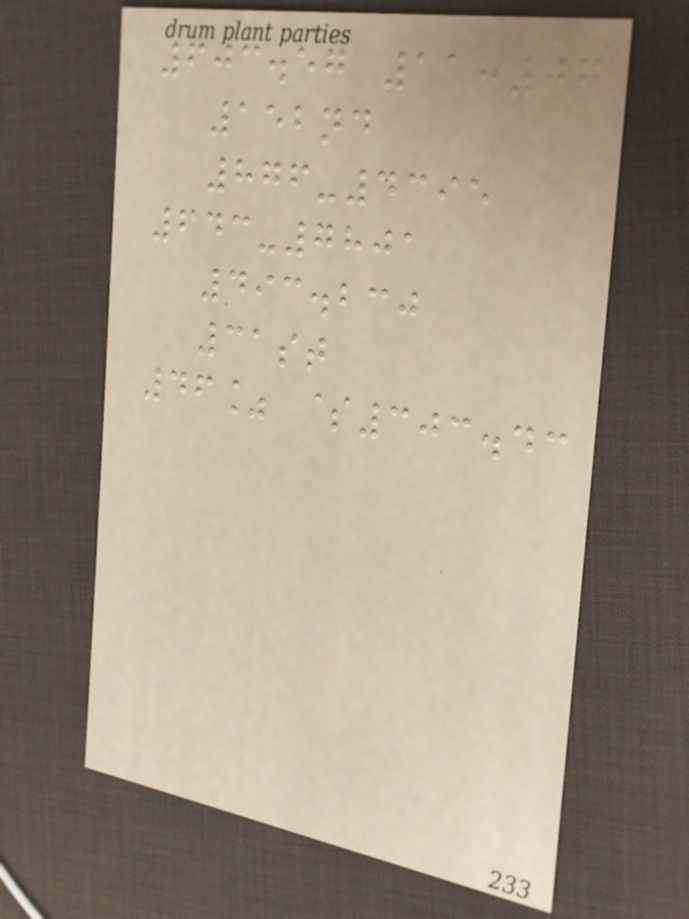603.57 11:07
152nd
876-4395
643-7801
493.230
31st
46% $303.43
